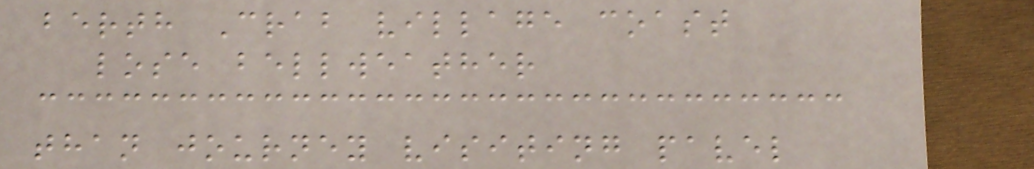berth Crab village coast
lose bellweather
than journey visiting pavel
